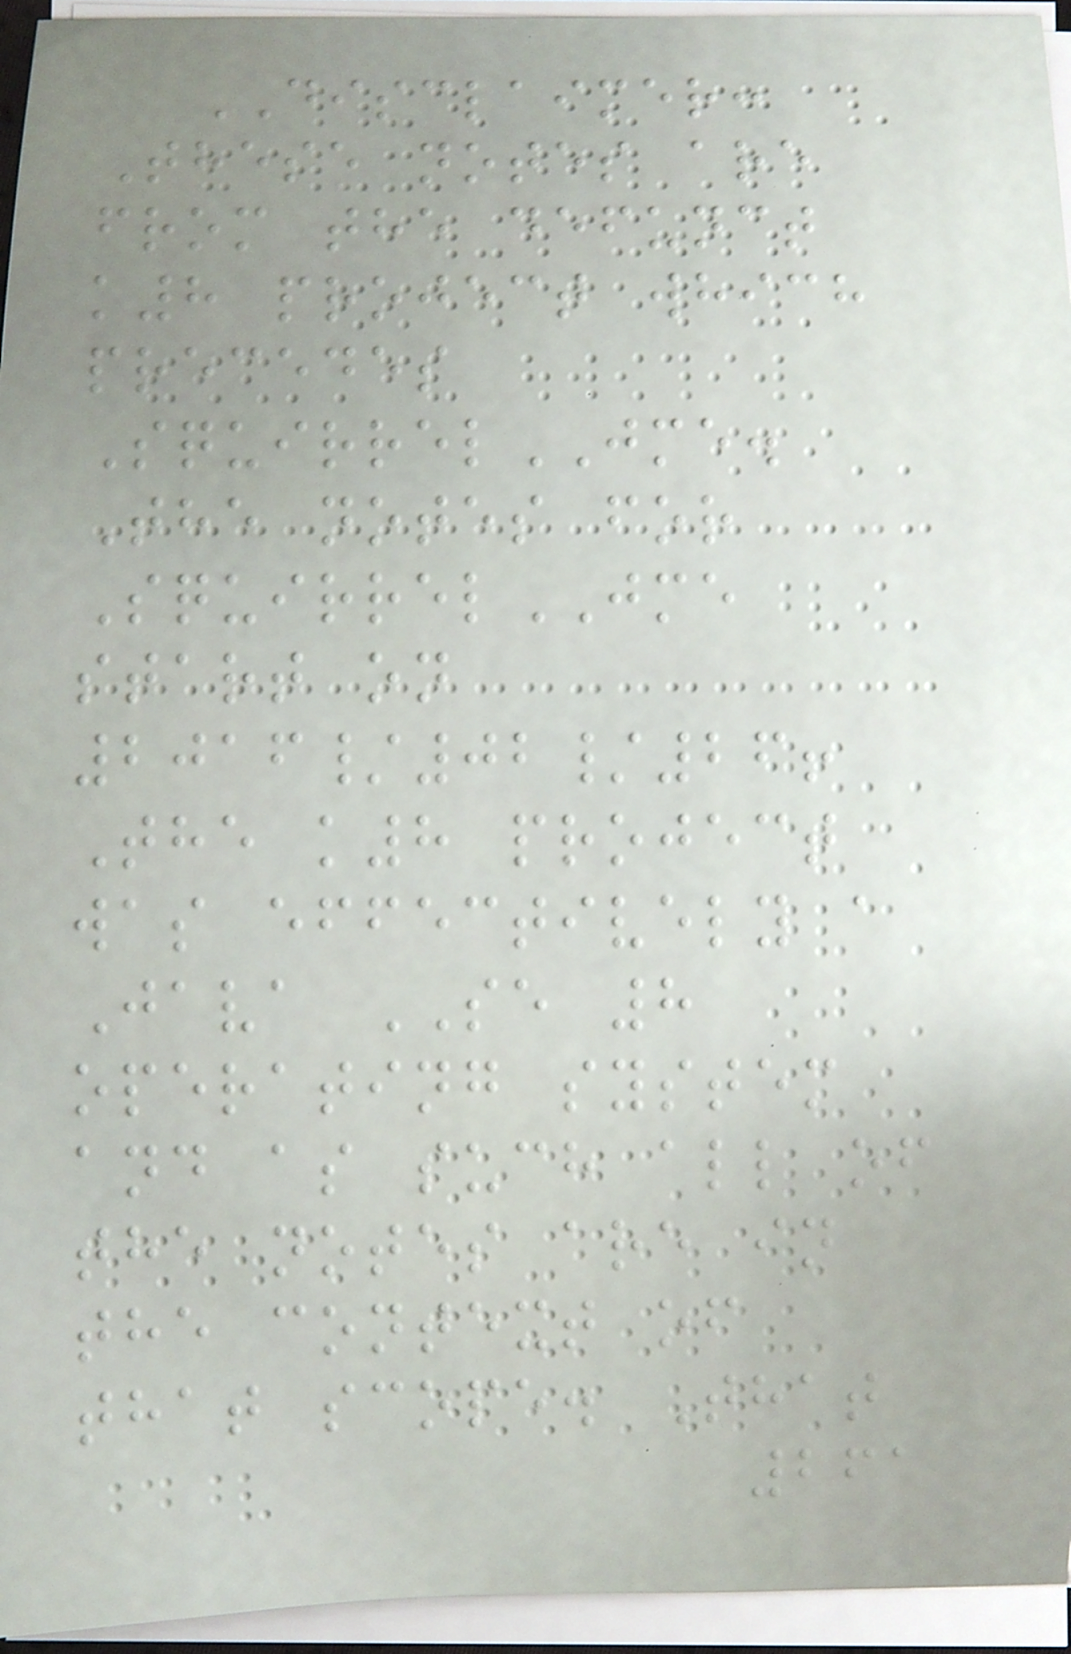DISCLAIMER:
These notes are
from the defunct
k8 project which
precedes
SquirrelJME.
The notes for
SquirrelJME
start on
2016/02/26!
The k8 project
was effectively a
Java SE 8
operating system
and as such all of
the notes are in
the context of
that scope. That
261
